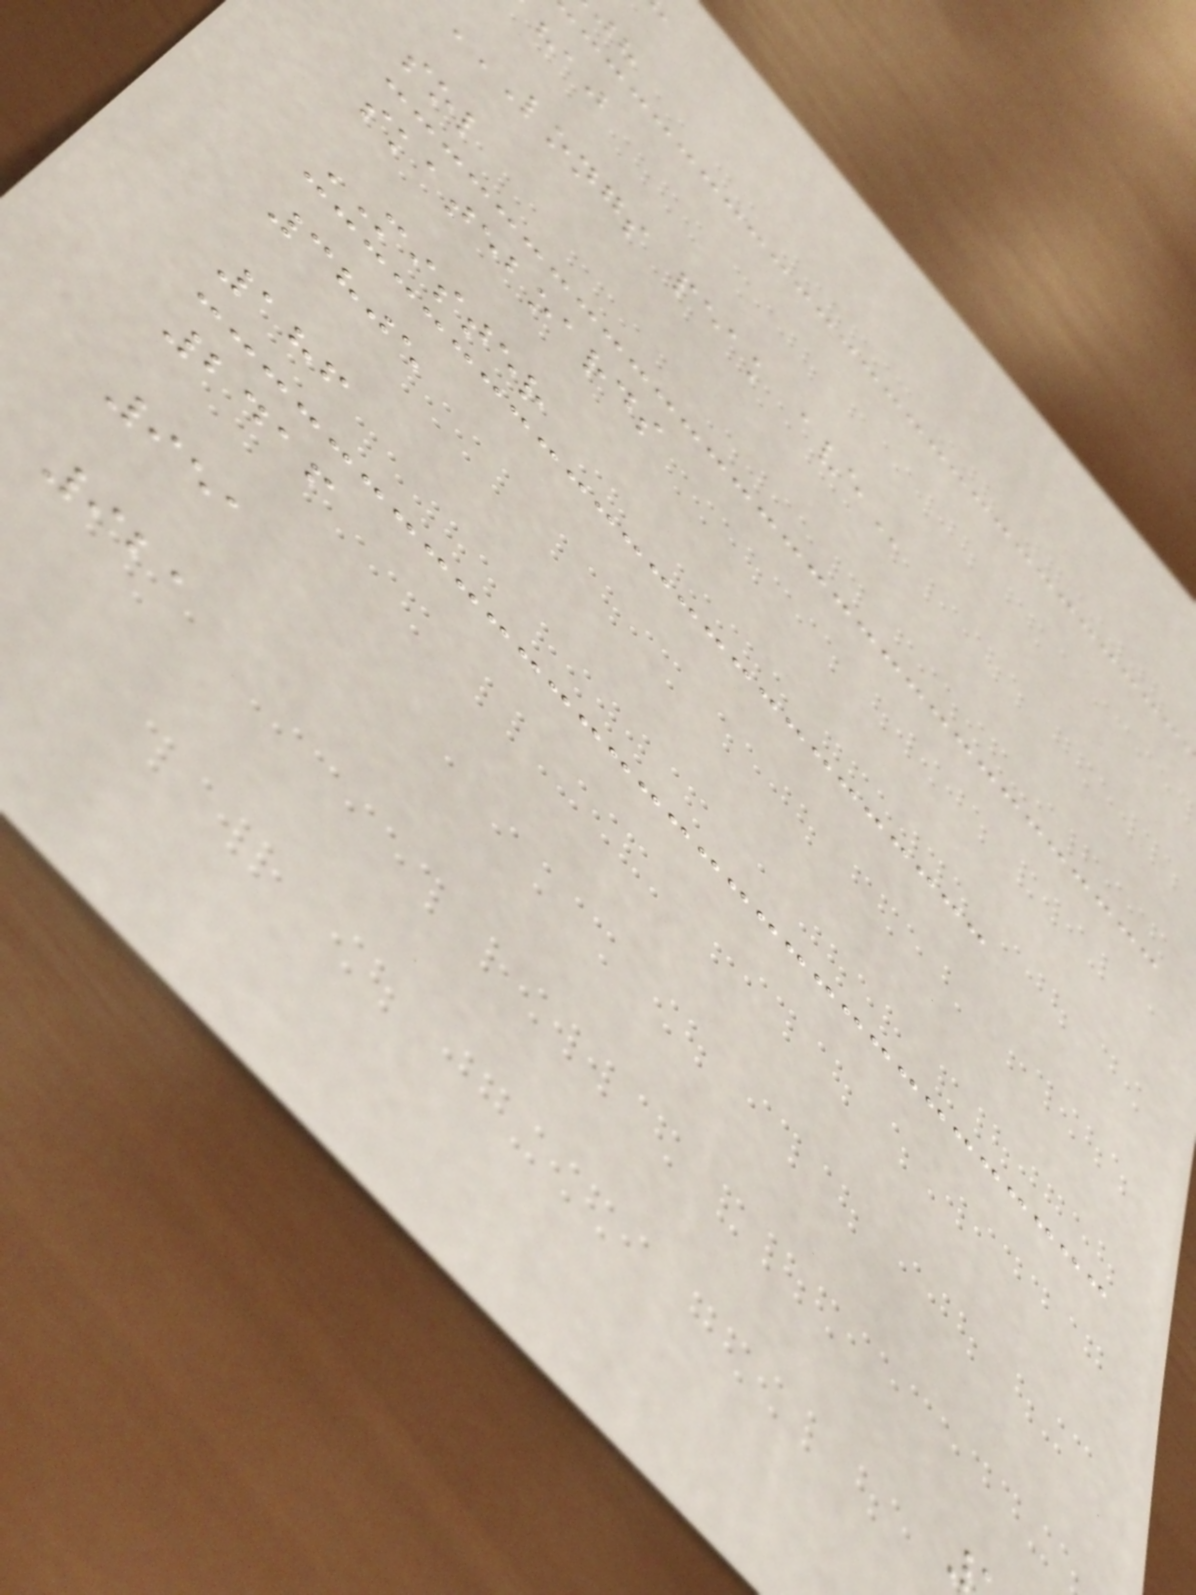LONGS PEAK AVE
sol
skateboards
MISTER
3805
186
2416
951
921
